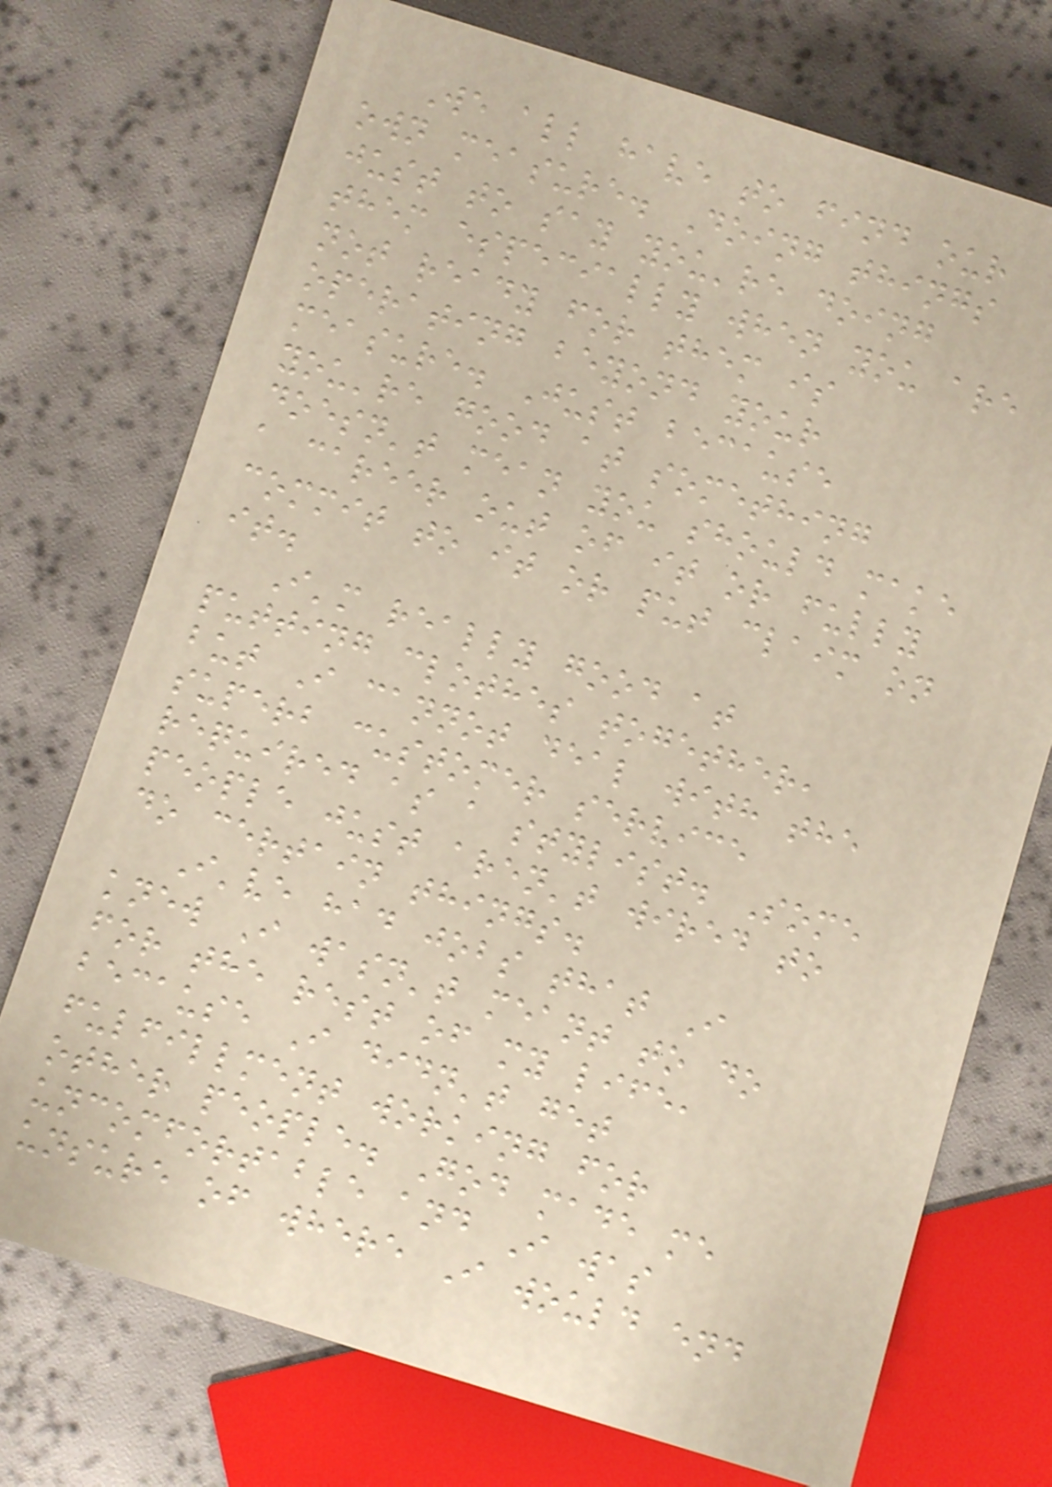We all have to find our
own measure. Doing things
just to say you're doing
them especially when you are
not ready for them is
operating beyond your
measure. Just because
you're good at something
doesn't mean you should make
a career out of it or fully
commit to it or put claim on
it.
I'm really good at
putting clothes together,
but I cannot deal with the
superb customer service
required as a stylist. Some
people just aren't wired to
do certain things.
I've had jobs that I
knew I wasn't meant to do
for the rest of my life,
because I didn't get
fulfillment working for
other people. God made me
uncomfortable and I was
unsure of where I would end
